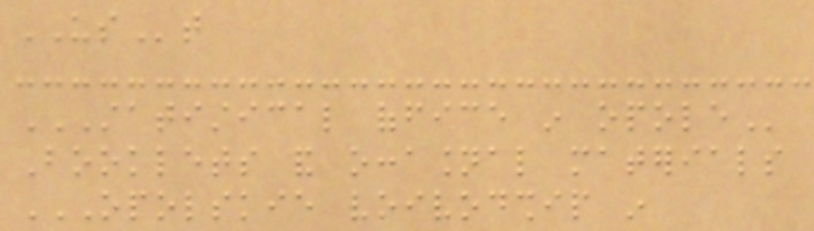USt
STATISTICAL OFFICE IN OPOLE
Booklets and occasional materials
OPOLSKIE VOIVODSHIP IN
